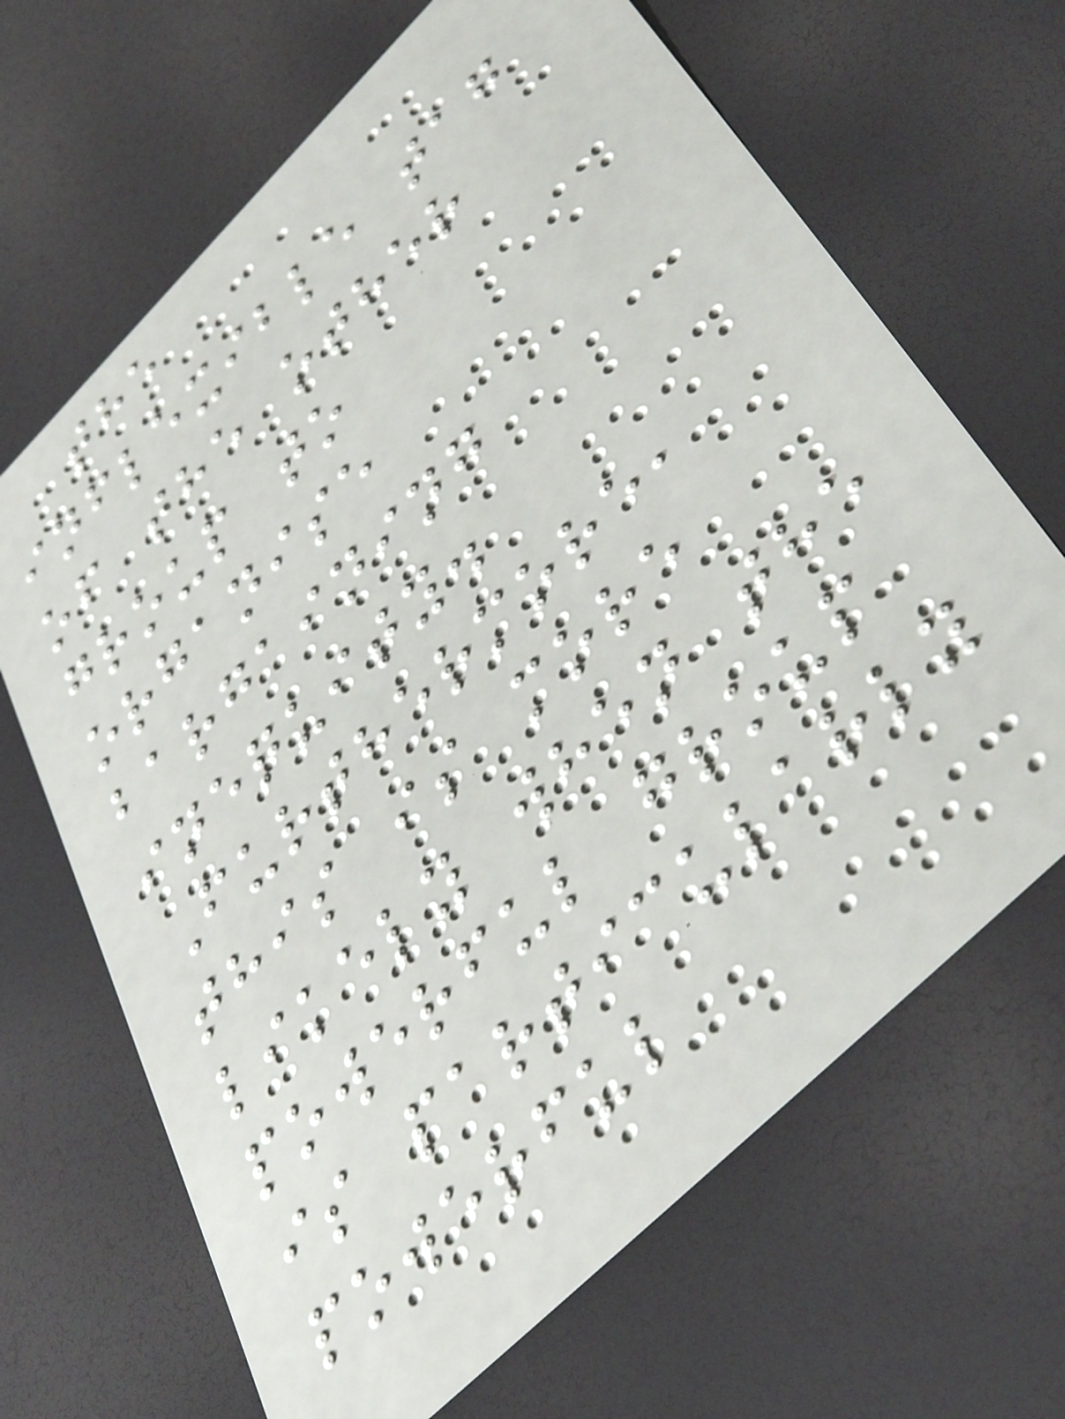the
inflexible tag
of the other
group to
organise
bargaining
inequity.
Furthermore,
this is more
likely when the
powerful group
is particularly
powerful
